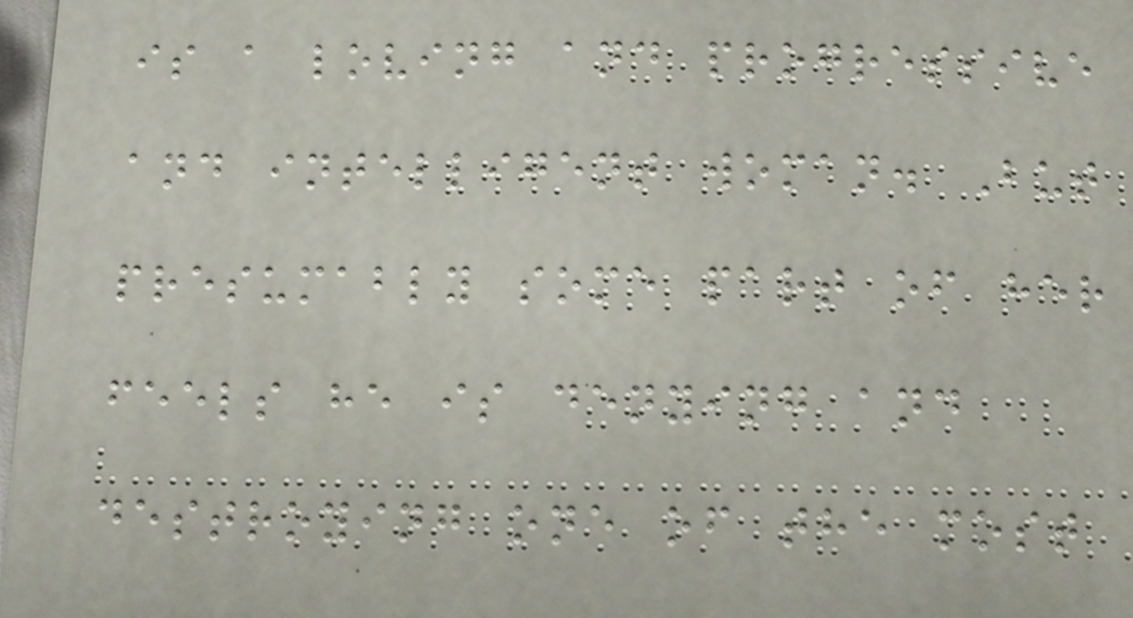is a loving and progressive
and intelligent woman. But
presumably some part of her
feels he is denying and
destroying one of the most
